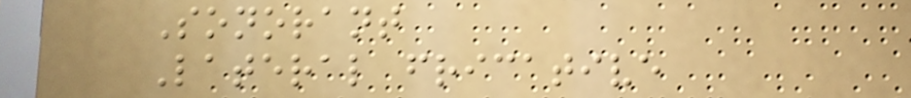Sonorant
Lateral fricative
